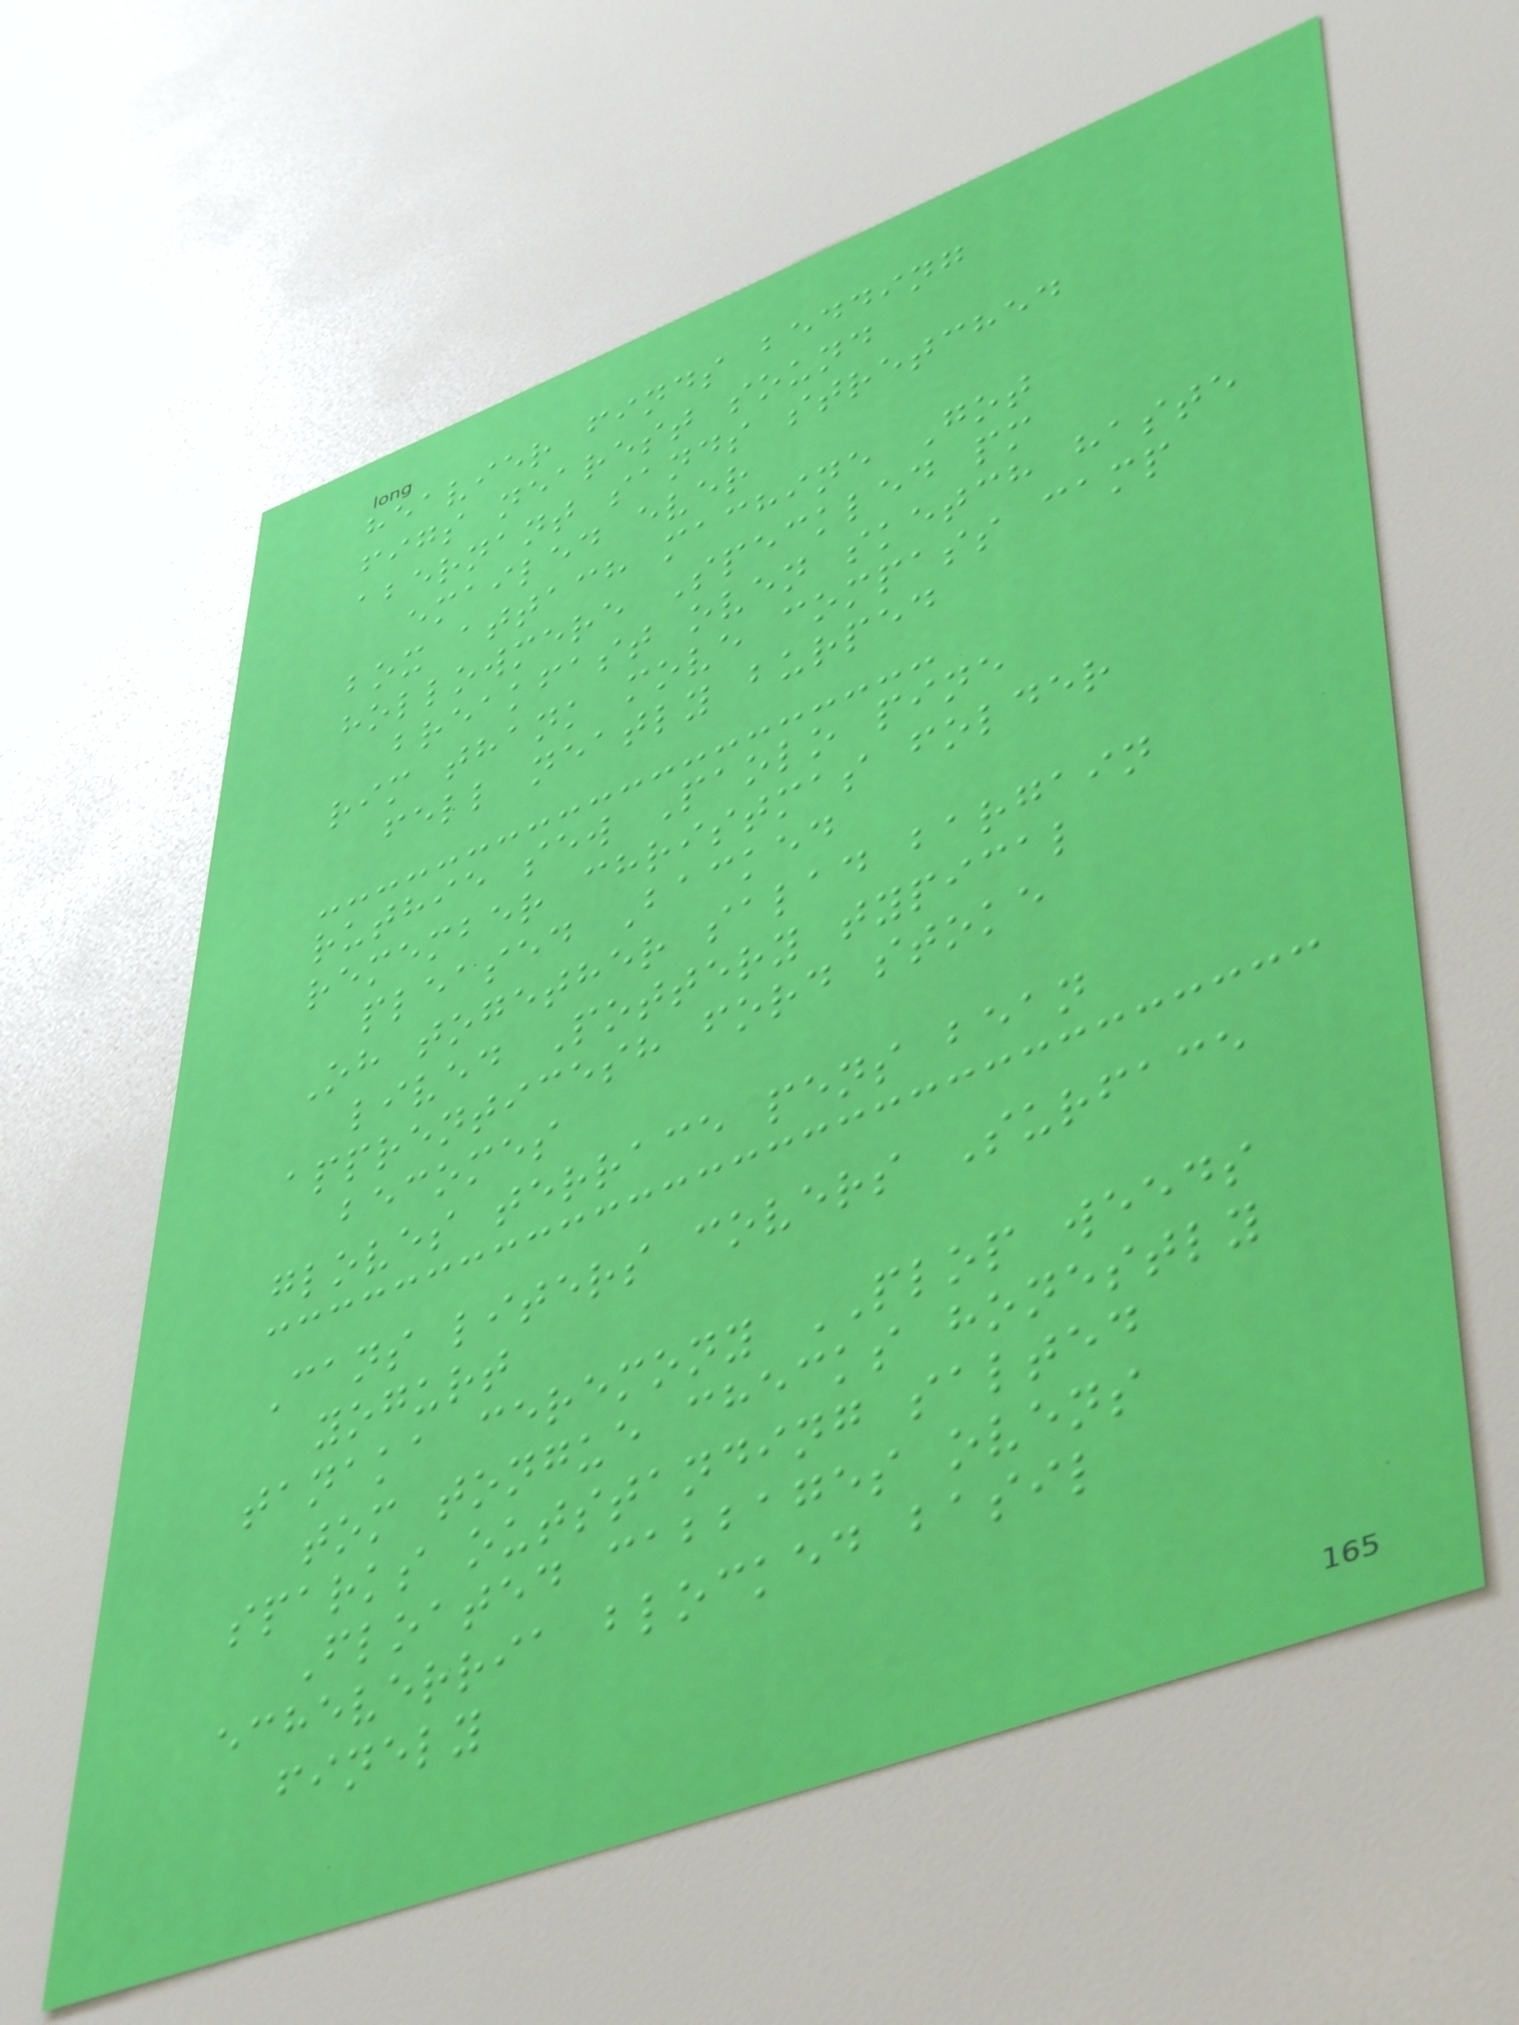heavier finds bedding
figs nearest sound
abernant sands stretched
emailed ever
box attach machine Got
hollowmere Speckled pm
breakfast oven sketch haste
rim thank move compass camp
fell neatly burped
ruthie sew Paolo pine
remember christmas folder
pleased Backed
Oh together salad bargain
lived Pottery typical
apprenticesh ford stoke
becomes
gloves terrace pens bean
Cans liters covers Surface
yogurt
tanaka ceremony PLOP weeds
tom tongue checks honestly
sparks outstanding salted
Floated cabbages ovens
echeverria blocked basil
finely
